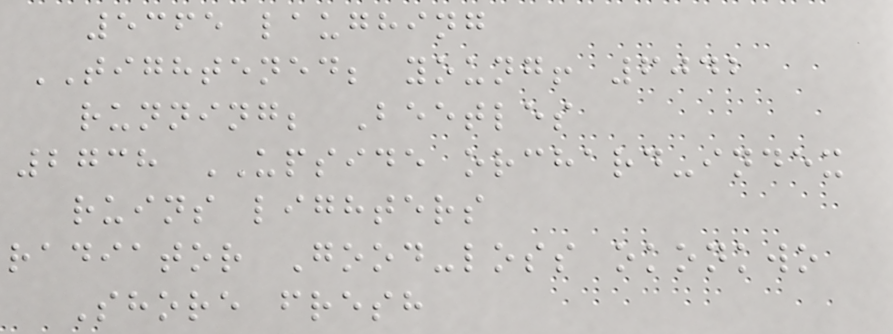5365 laughing
TIGHTENED; young! 6042
running; Beetles
2738 UPSIDE orchard-index
ruins lighters
radiator Good-loss okonkwo
Shore fresh
